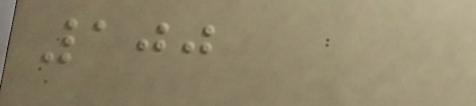100
